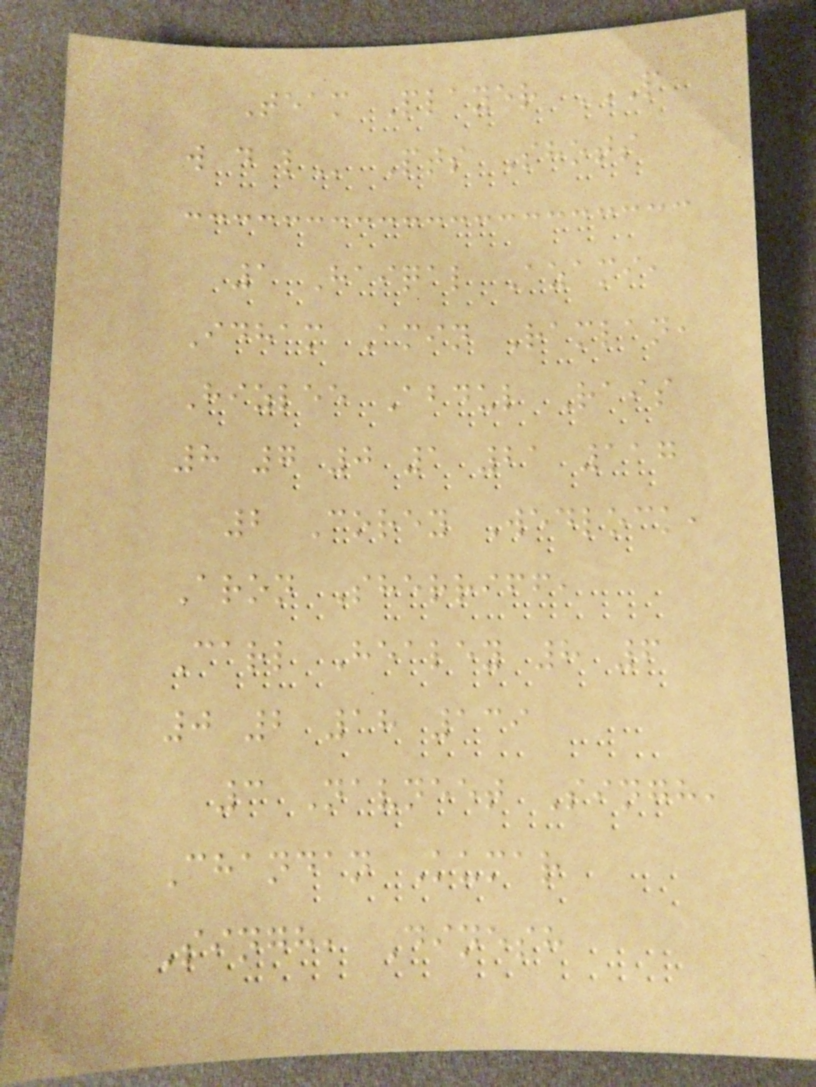Team Player P
W D L Pts Shots
1 Haiqal Azami,
Idham Amin Ramlan,
Hizlee Abdul Rais
8 7 0 1 21 117
2 Corey Wedlock,
Aron Sherriff,
Carl Healey 8 6
0 2 18 139
3 Navneet Singh,
Chandan Kumar
Singh, Dinesh
